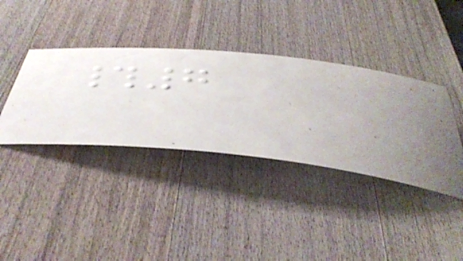#7
